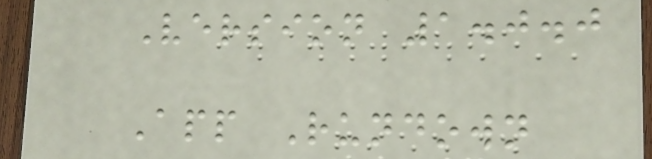Version 1.0.0
App Rundown
